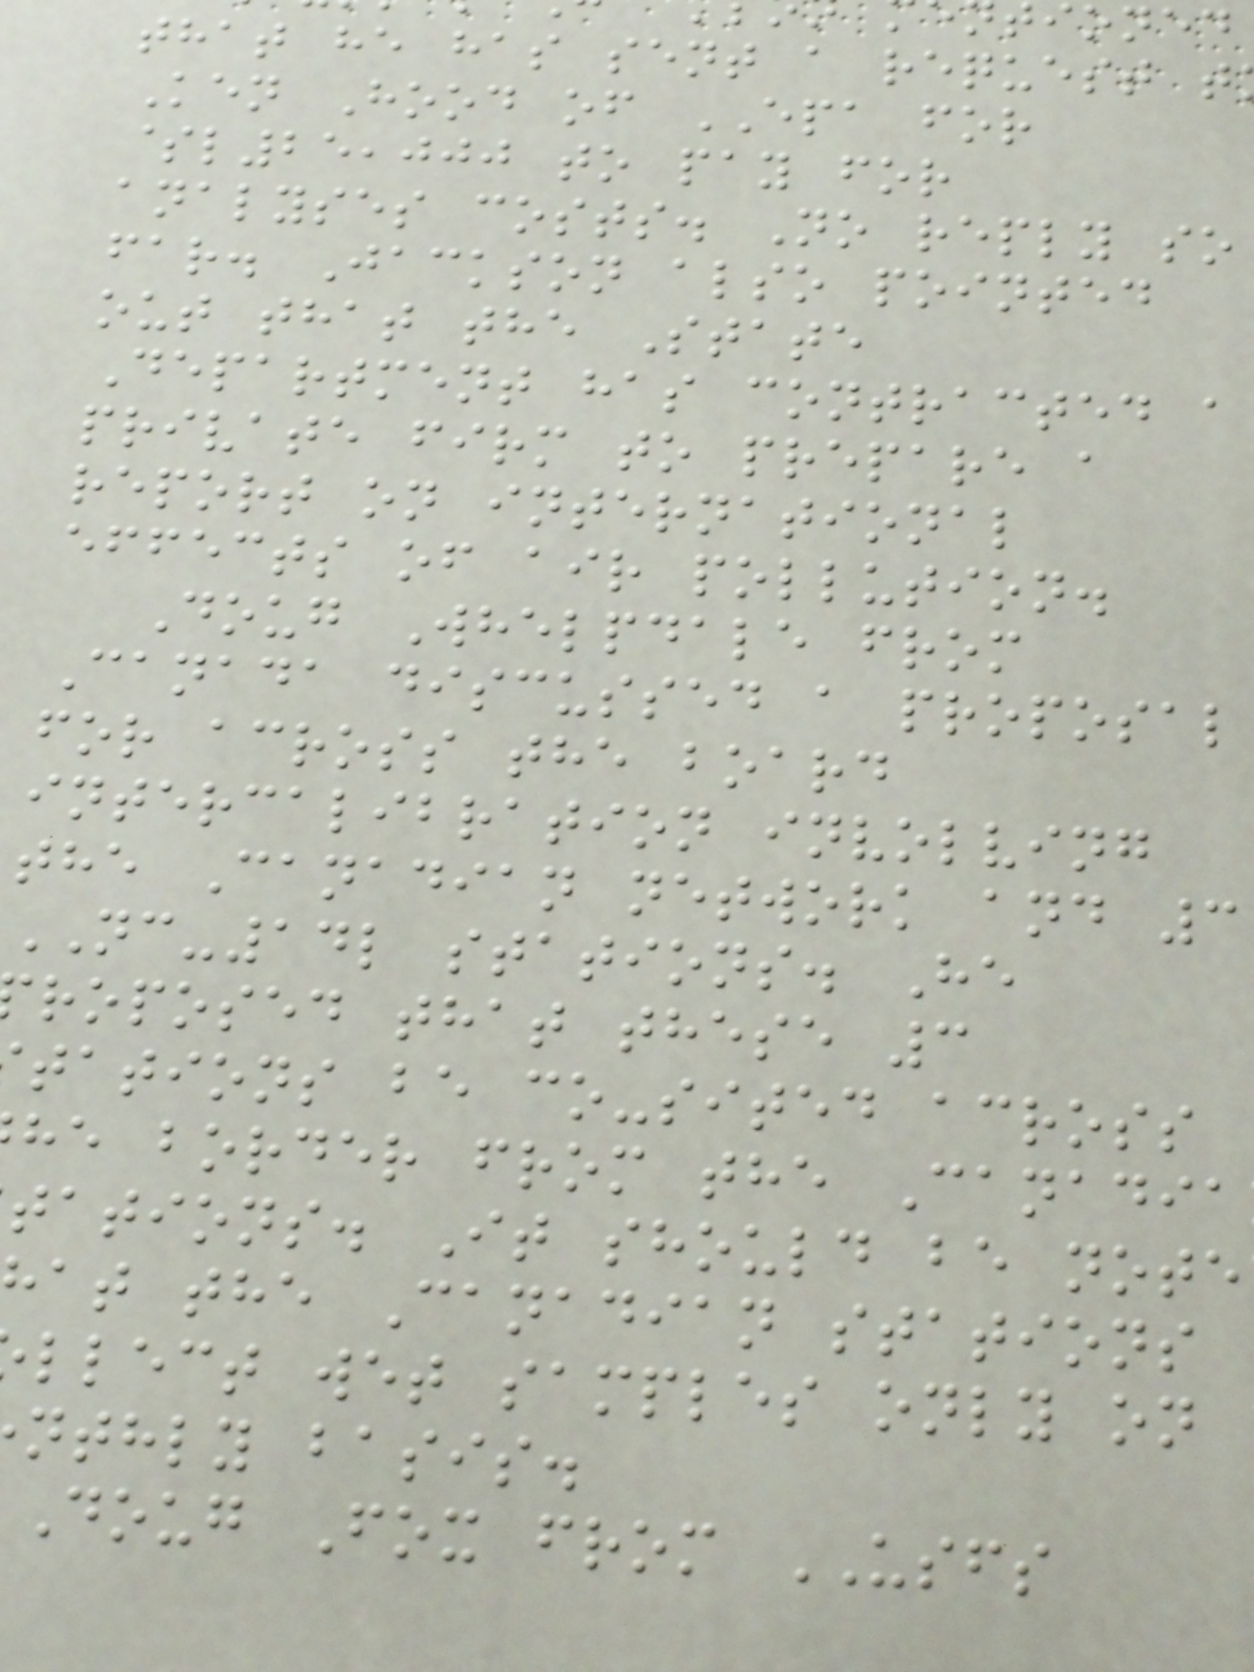that he has sent a request t
Ken Hood of EPA for
$l25,000 to pay for
analyses costs. No reply so
far. Jackson also pointed
out that the State
Department has contracted a
private firm to prepare a
report on international
effects of air pollution.
Doug Whelpdale from
Canada discussed a proposal
for across the board
intercalibration involving
the Canadian network and 3
NC-14l stations. He
roposed that these 3
tations be co-sited across
he border from the Canadia
tations. It should be note
at the Canadian stations
llect wet samples only on
nthly basis.
Doug Fox from USFS
